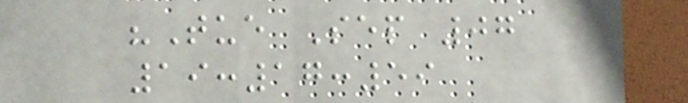"Tue Sep 07
19:17:59
